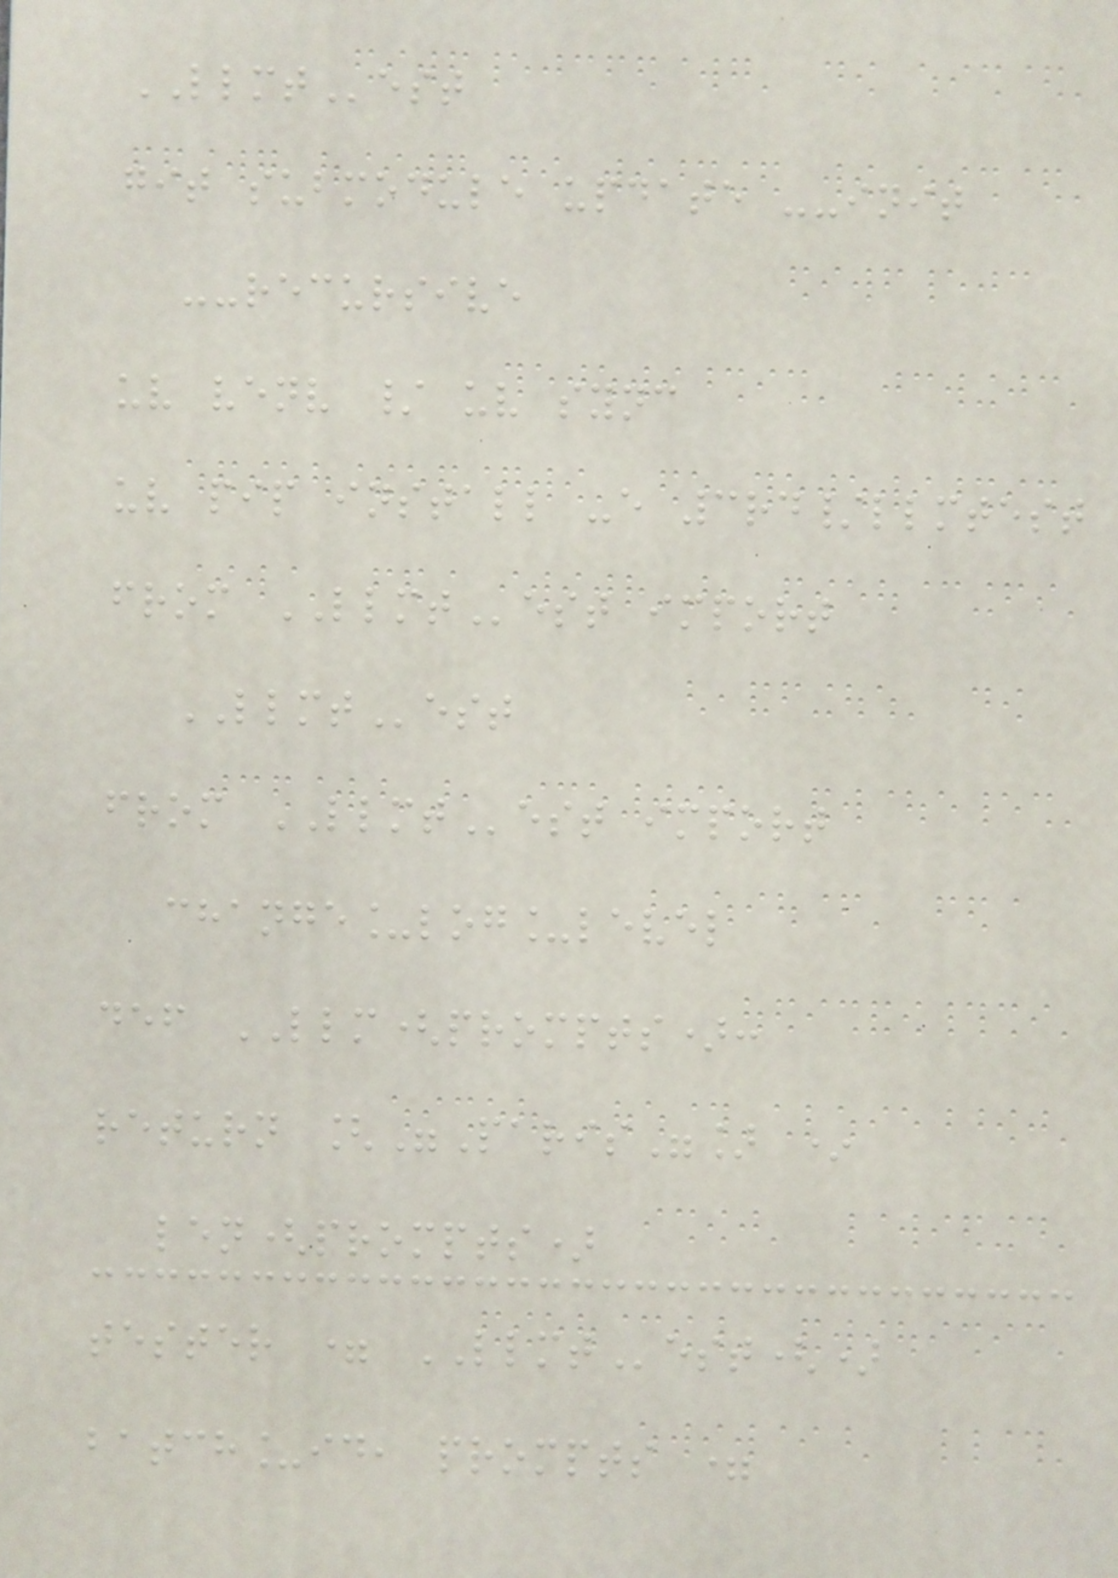LLMTest
git submodule update --init
--recursive
uv venv / uv sync
uv pip install -e 3rd/llmtest
from LLMTest import
LLMTest
from LLMTest import
change_log_level
def LLM(prompts):
return ["Paris"] *
len(prompts)
tester = LLMTest()
batch_id, prompts =
